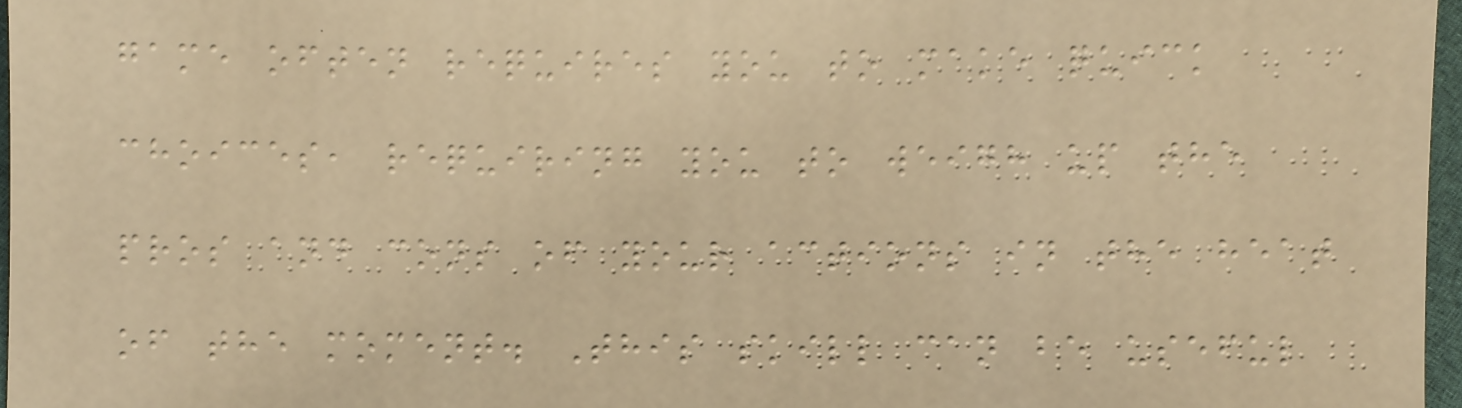game often requires you to make quick
choices, requiring you to weigh up the
pros and cons of your actions in the heat
of the moment. This skill can be useful
